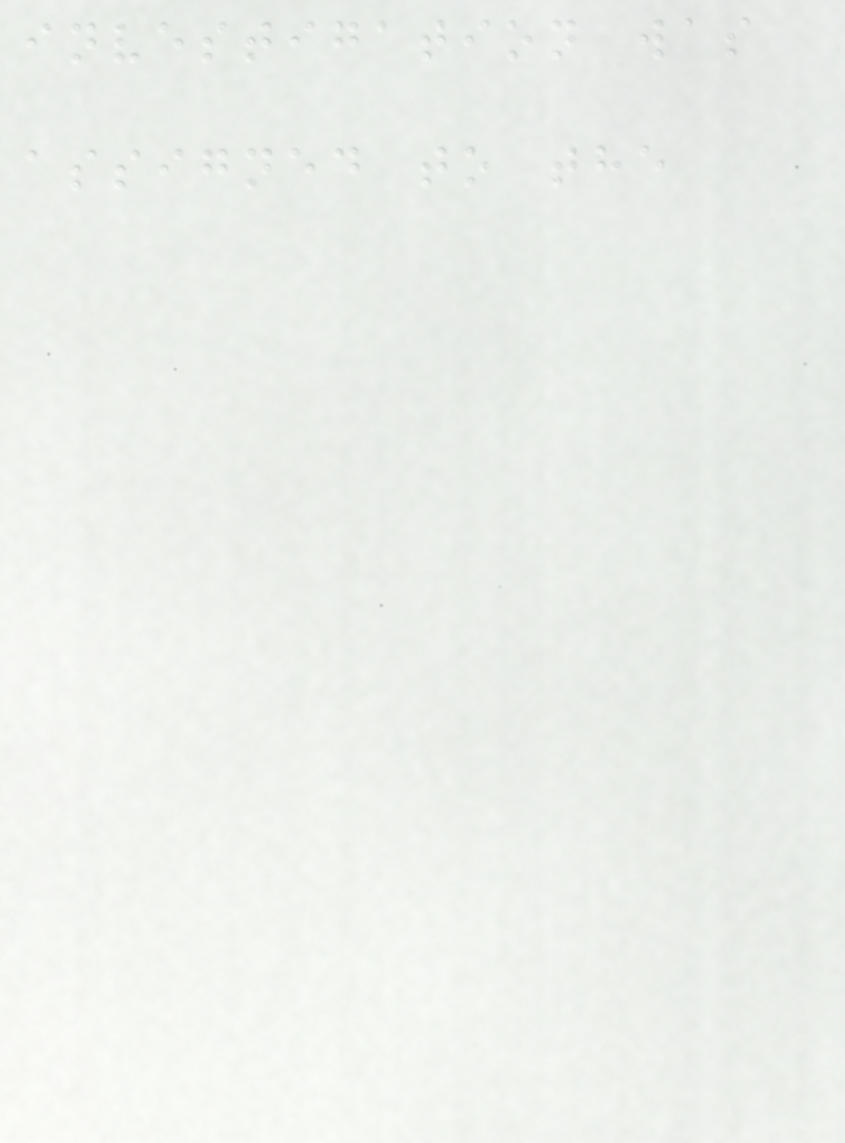investigation was
assigned to the
